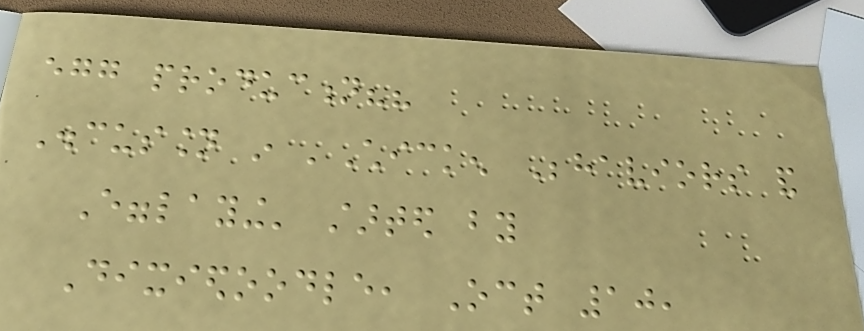egg production??
Discussion in 'Chicken Behaviors and
Egglaying' started by
Dixiedoodle, Oct 10,
